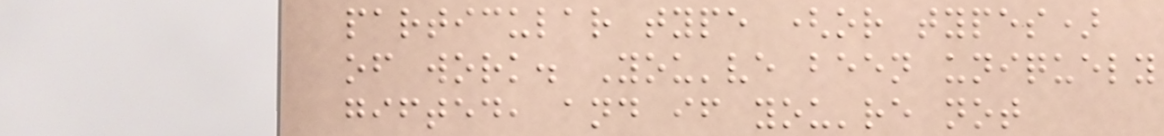particular type (or types)
of work. You've been uniquely
gifted, and if you're not
